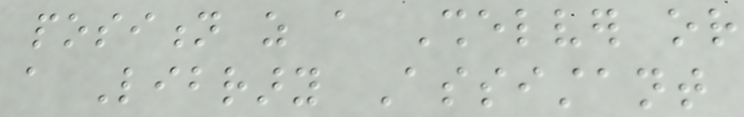position as a Shelver or
a Library Assistant
